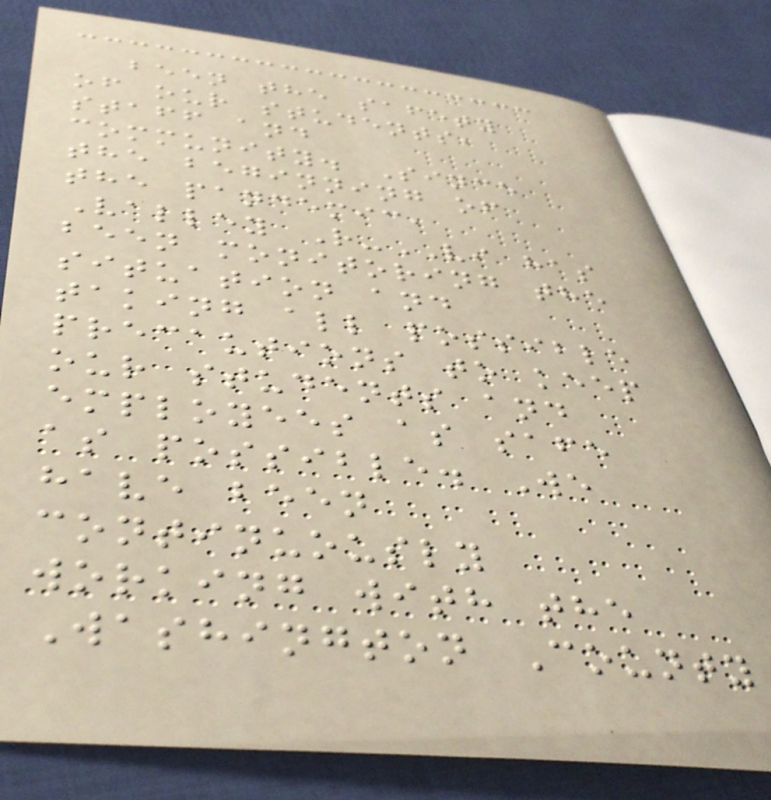been the safety
of our students,
staff and
community. Since
the beginning of
the pandemic,
Valley R-VI has
been monitoring the
situation and
taking all possible
precautions to keep
our students and
employees as safe
as possible. We
have been
continuously
working with the
Washington County
